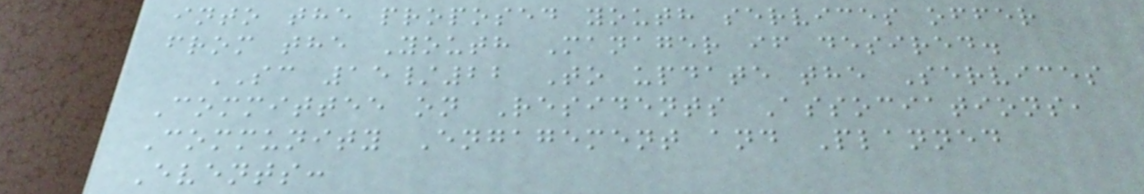into the proposed youth services offer
from the Youth Manager if desired.
SC 15/22 To update the Services
Committee on Residents Associations,
Community Engagement and Planned
Events:
